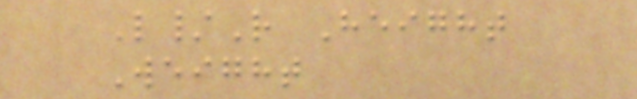L/R Height
Weight
